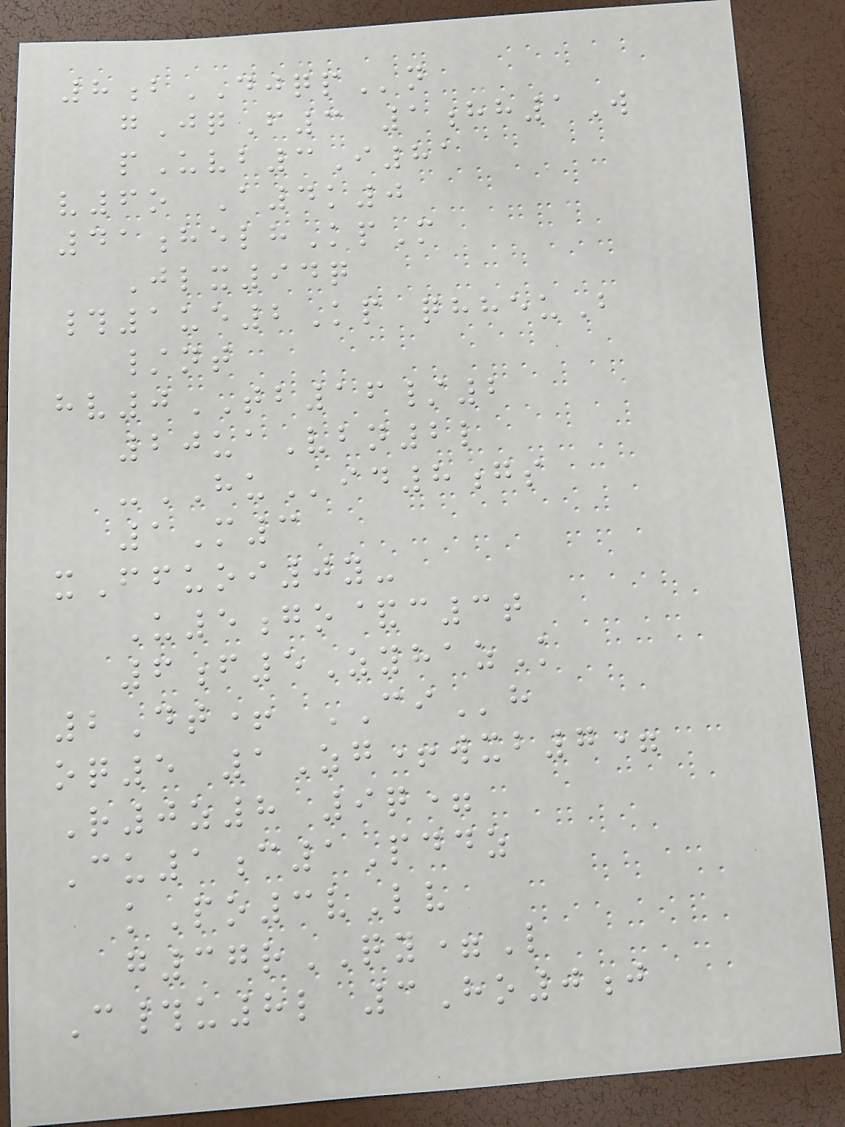8bDJQPn
gJqF3 1hh1W
pUvb3I81
v6o A4k0
41helhKpM
Jlx94q
#1ue2Kp qhheuB
/nt
hv0TB16/2
20uaVbn2l
-HUid8gs
1M3
xFfuoi0y-
U5go&c3t
6f5ZyhazK
2Dt+ CIh
oq5 1Zg+wxb7=
R0z8 9q=
Cu1c1Pddz
kPo3vLv
g37rQY=L
C#u8l 3Ho0j
